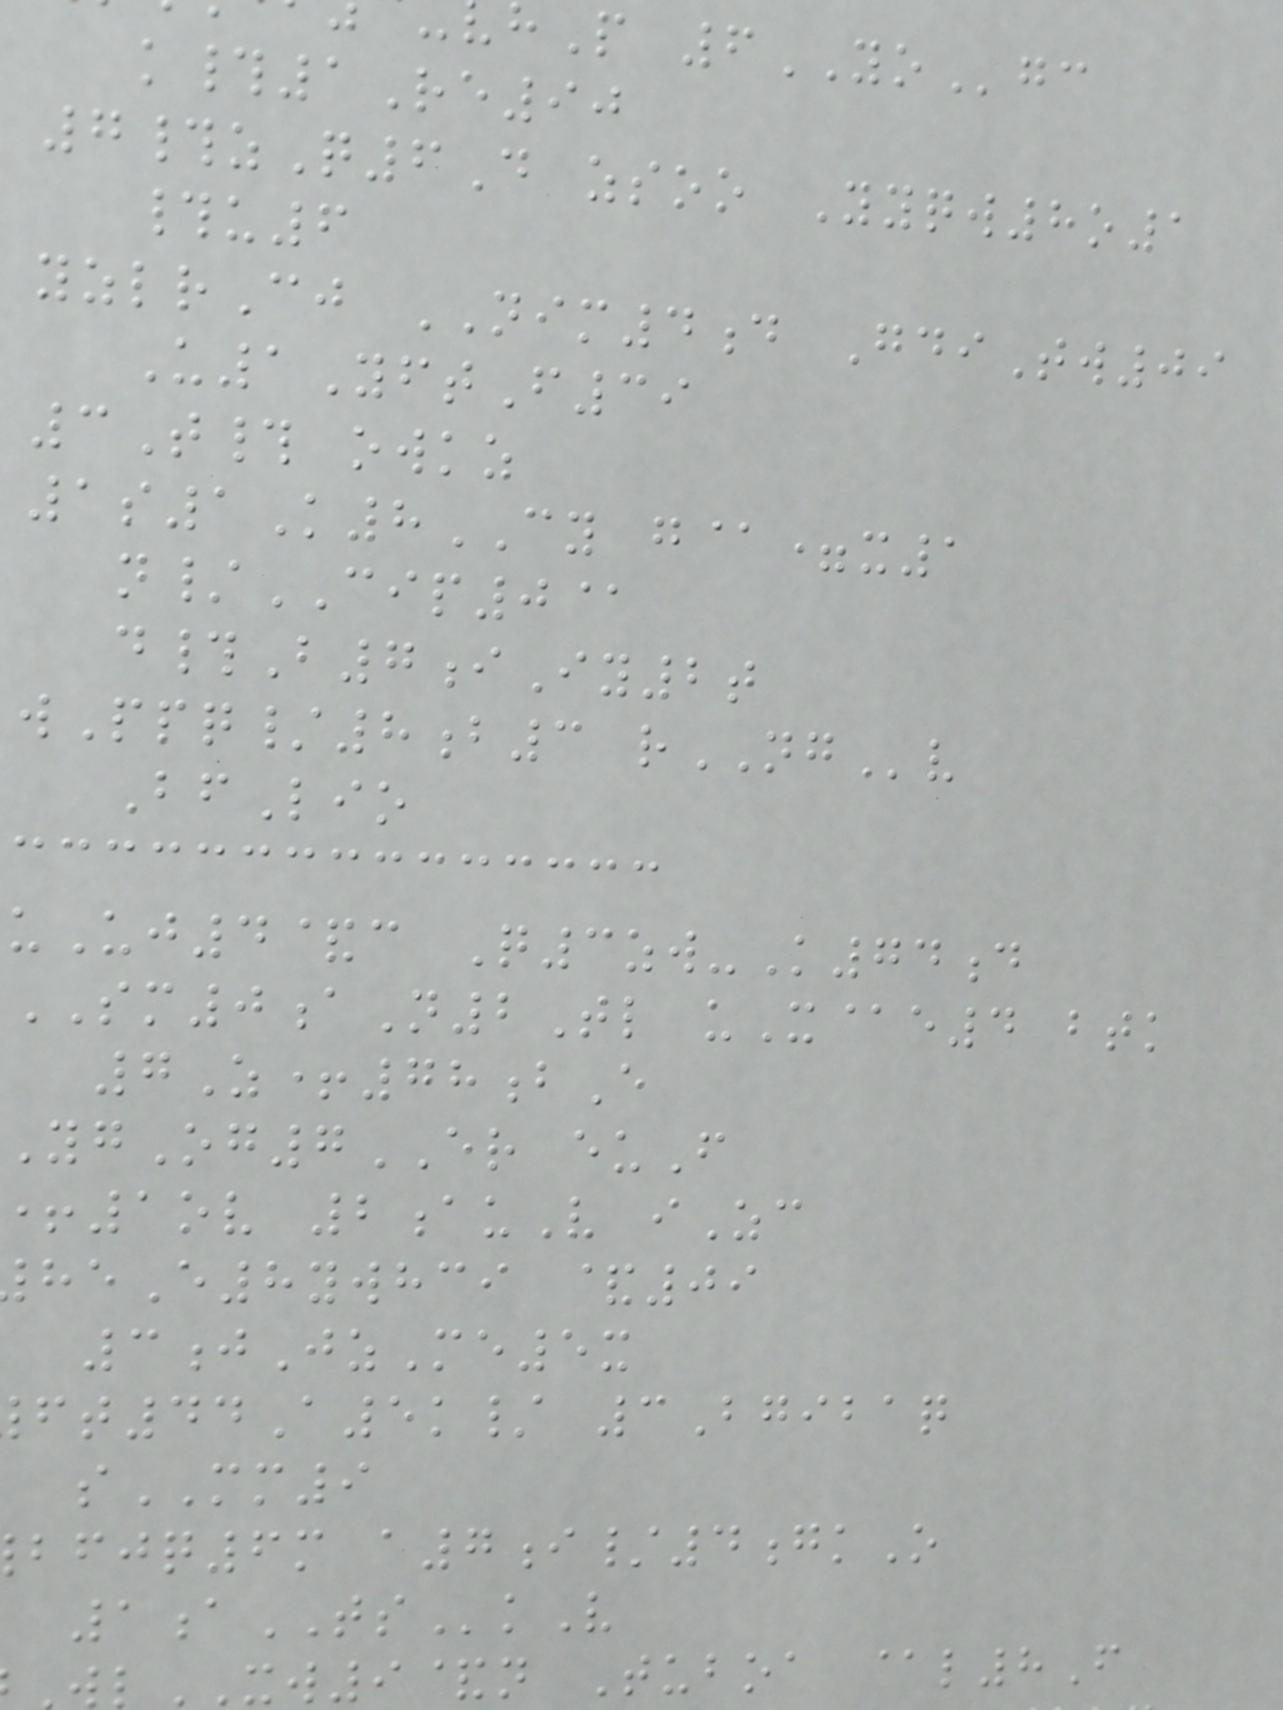hP 6YOgc
k#1Re90
7#zQ6D zsoo Yyqw8o1
#u6
yzlrCj NIM4d GdiTw09
U1YftF39
3T# owkz
1s1K8CY g@=x1
n/CIP0@
d#B7iIy2t
wPpq/8b3 rNGv
BfLio
uUj4&c Q3zw-K74d
SM0aN2Tl uX@e4 btk
7Z+78bE
YgOg7ER euF
1ov 2auV iZc
E8ywhci &09
3jJzMe5x
t44A5k/ 3Bgibaq
sMM9
q6m a7i/4gkO
1aTSkV
lXW9&n Tuboa @l8F
